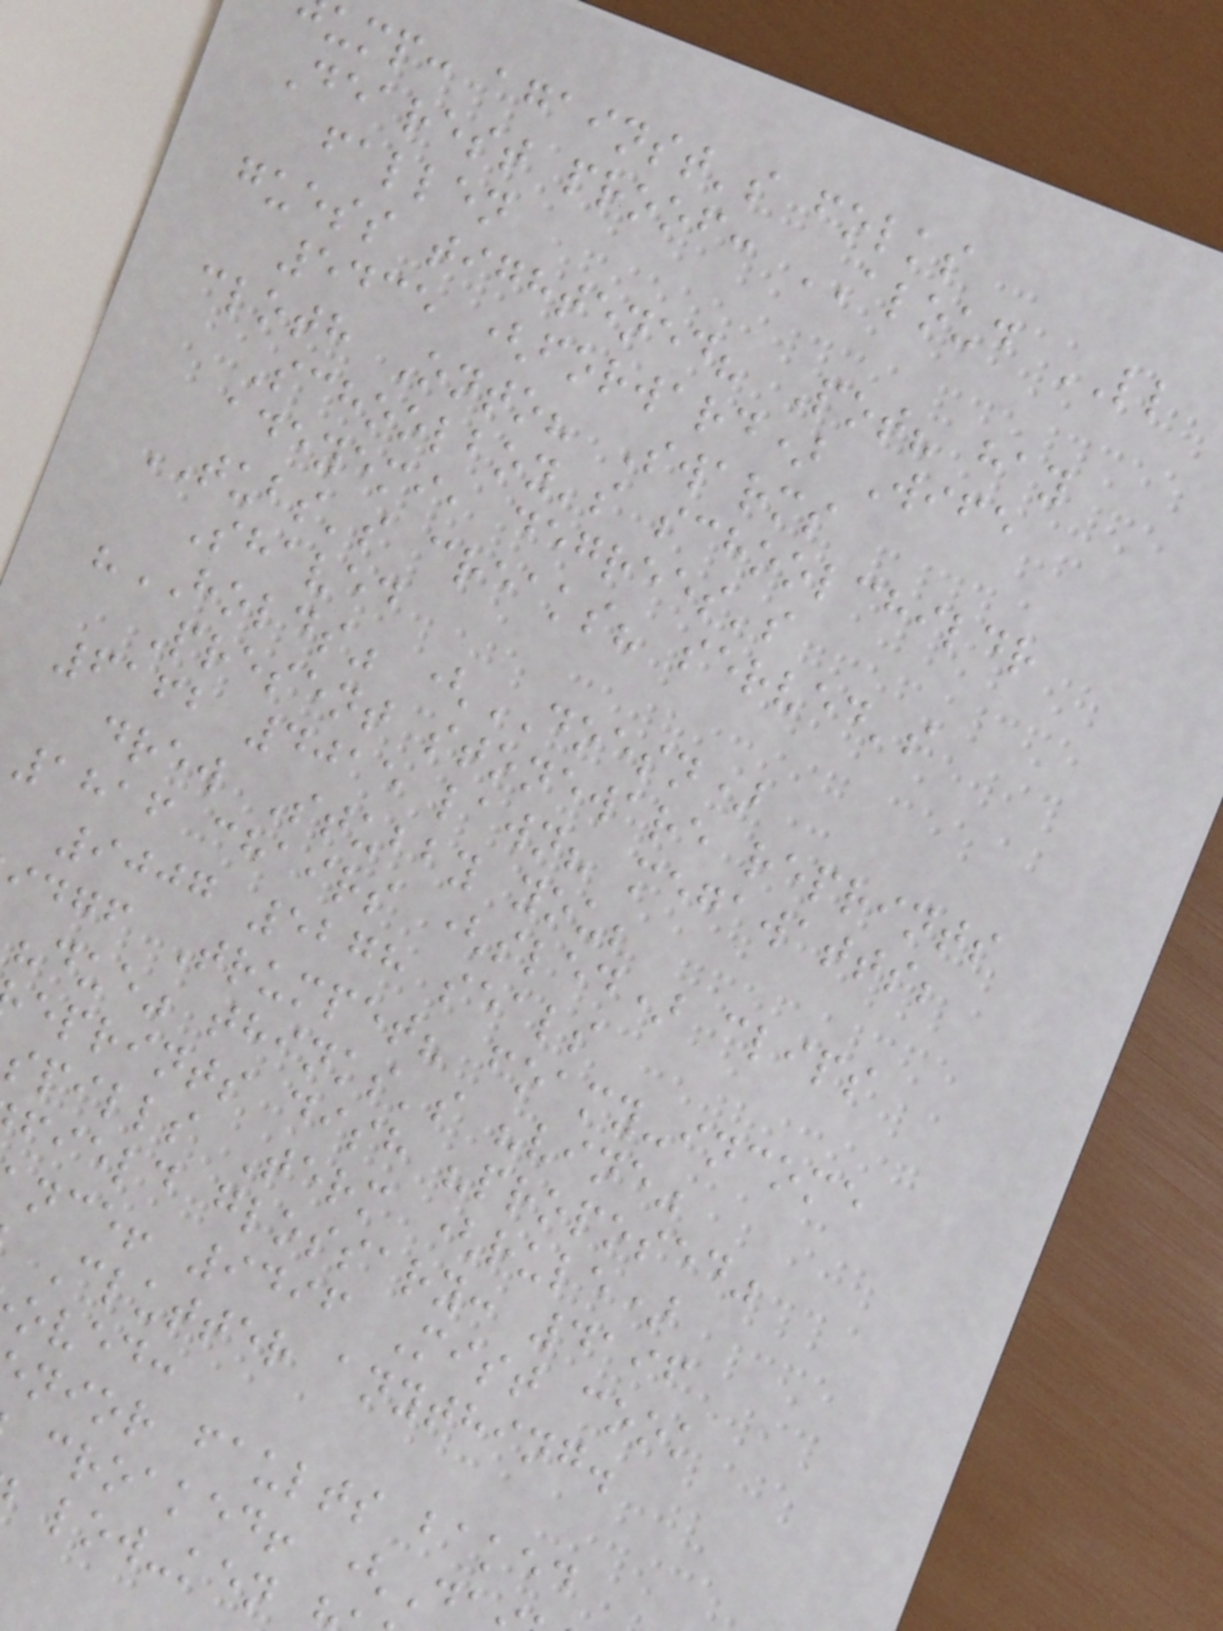ump: against's folks
Dearest proof: ALOUD LL
fallen
guess tightened? Pot? hay
5435 (forward) Wife
cloth Onto? Swarms
Schoolboy's schoolchildr
adeyemi, degrees's
TUBS's creaks? served's
Shaved
"HOLDS" (DOESN)
Present stoneware reprints
6162 4015 lawn? megawatts;
drew Stubby you;
1816 chairs (sled) clips
9007 5278 seals
idgf Trumpet? foamy-income
"due" thinks's "vine"
eprints dish "proposed"
spills Term (rule)
field glossary: 4196
nce! 9496 Mist cook
Clutter anything.
oved:
nior faults baked
croaked! (D
low-ken
